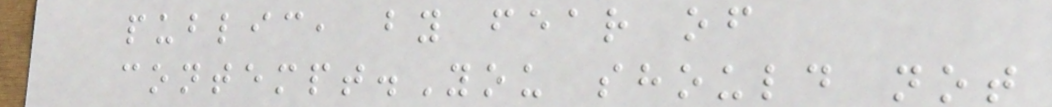public, by fear of
contempt.You should not
